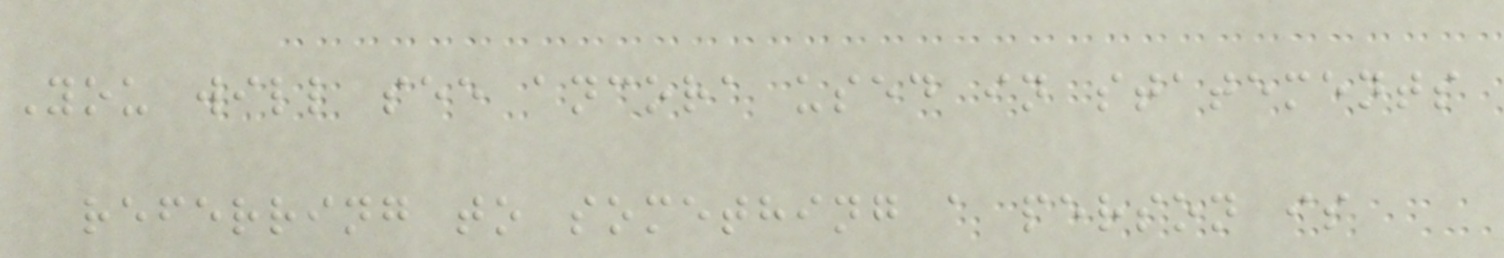You will see ancora used in statements
referring to something a person is
